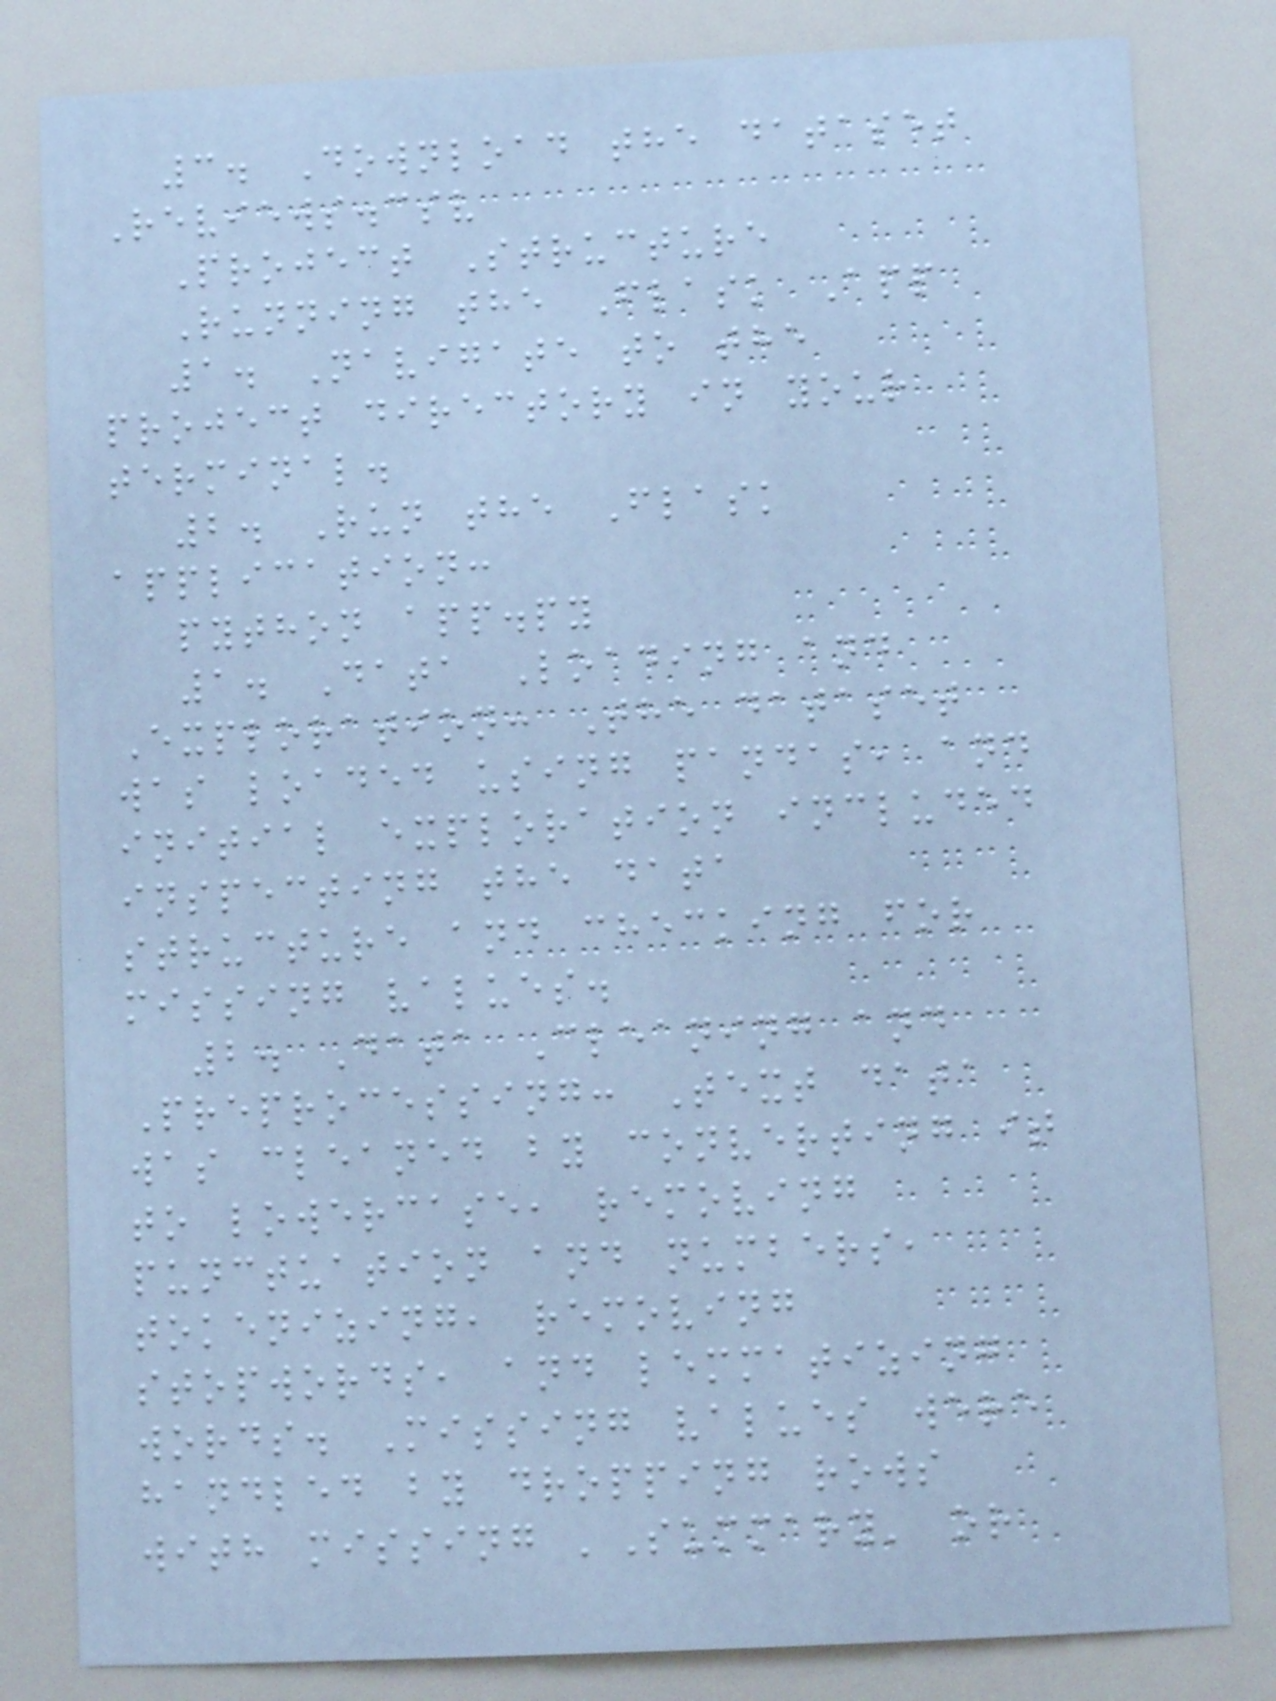3. Download the dataset
Reviews.csv
Project Structure
Running the Flask App
1. Navigate to the
project directory in your
terminal.
2. Run the Flask
application:
python app.py
1. Data Loading and
Exploration: The dataset
was loaded using pandas, and
initial exploration included
inspecting the data
structure and checking for
missing values.
2. Data Cleaning and
Preprocessing: Text data
was cleaned by converting it
to lowercase, removing
punctuation and numbers,
tokenizing, removing
stopwords, and lemmatizing
words. Missing values were
handled by dropping rows
with missing 'Summary' or
